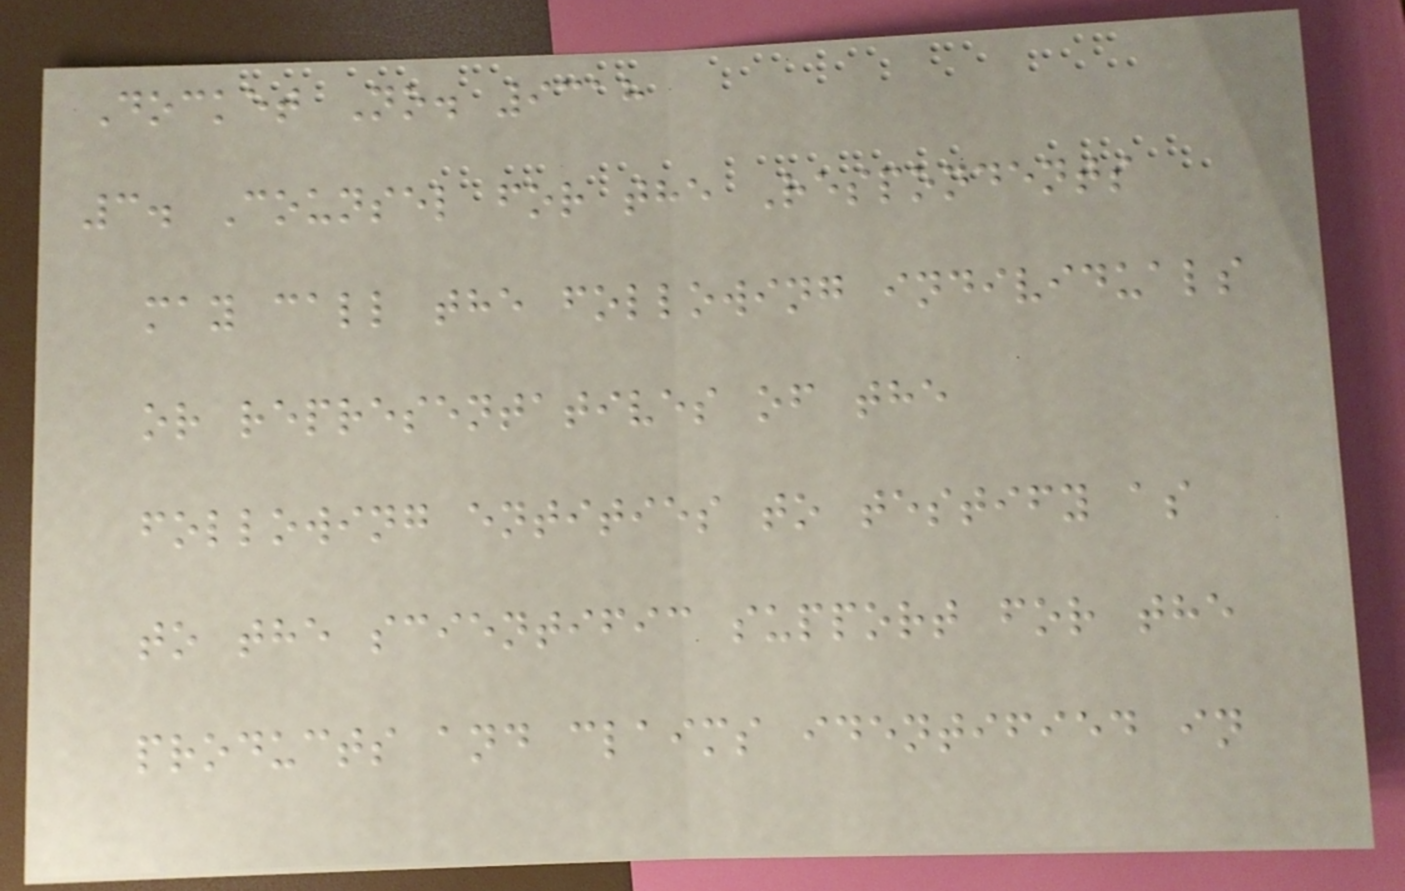Docket No. 9318
3. Counsel for the Respondents
may call the following individuals
or representatives of the
following entities to testify as
to the scientific support for the
products and claims identified in
